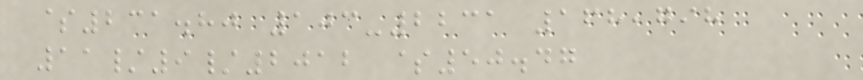$231.80 103-2231 168,798
11/9/2012 $50.47
